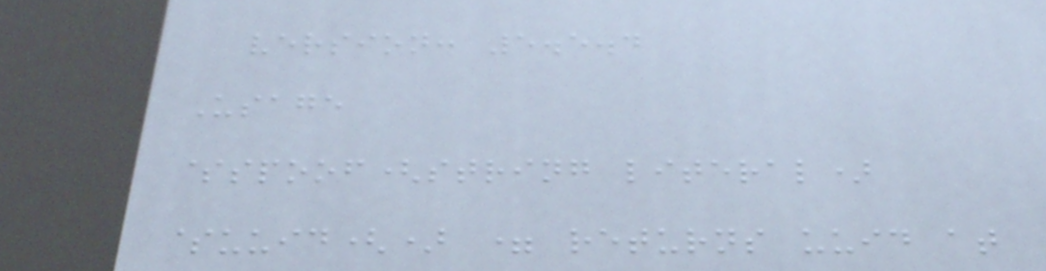version: 5.5.4
Usage
$spoof(string literal)
$uuid() = returns uuid at
